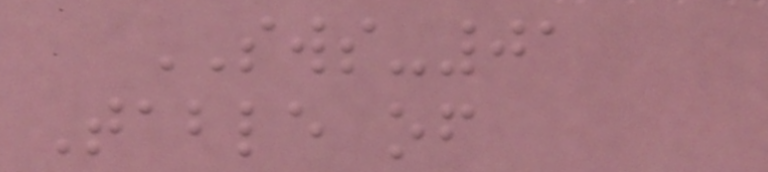SWS-01
Table of
